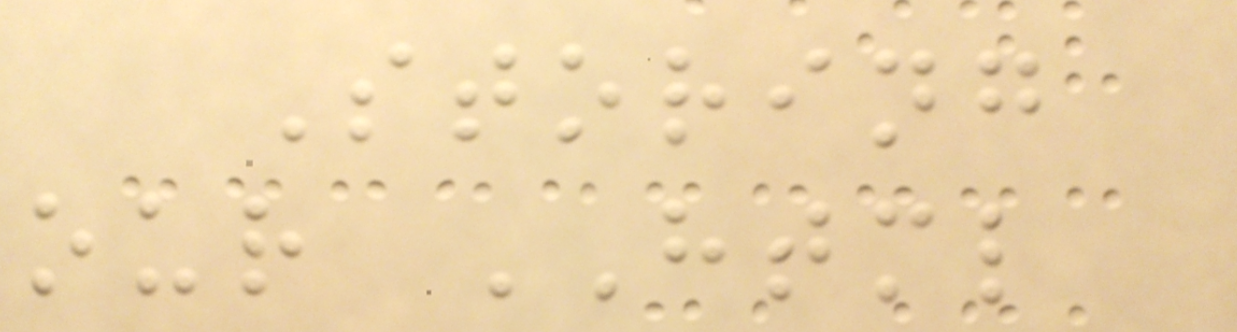Storing
our HTML
